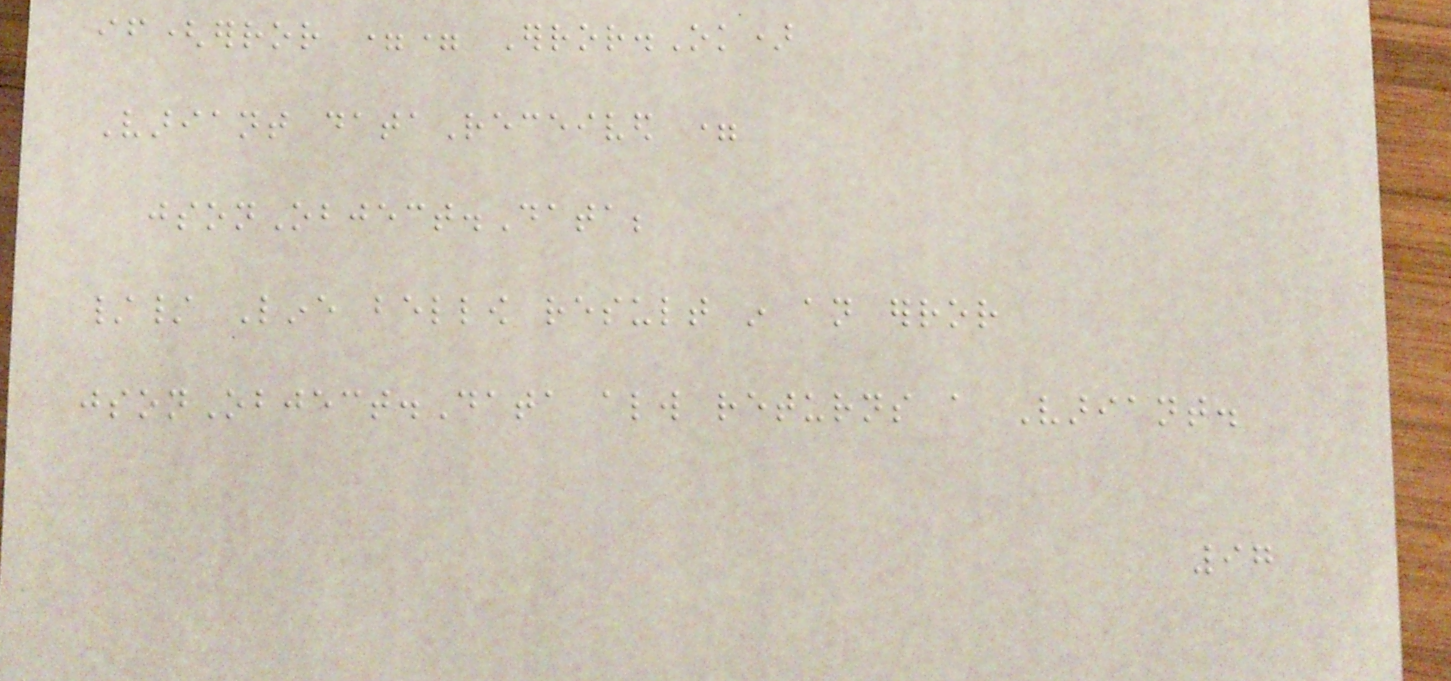if(error == Error.Ok)
Variant dataReceived =
jsonObject.Data;
// Line bellow result in an error
jsonObject.Data always returns a Variant.
97
